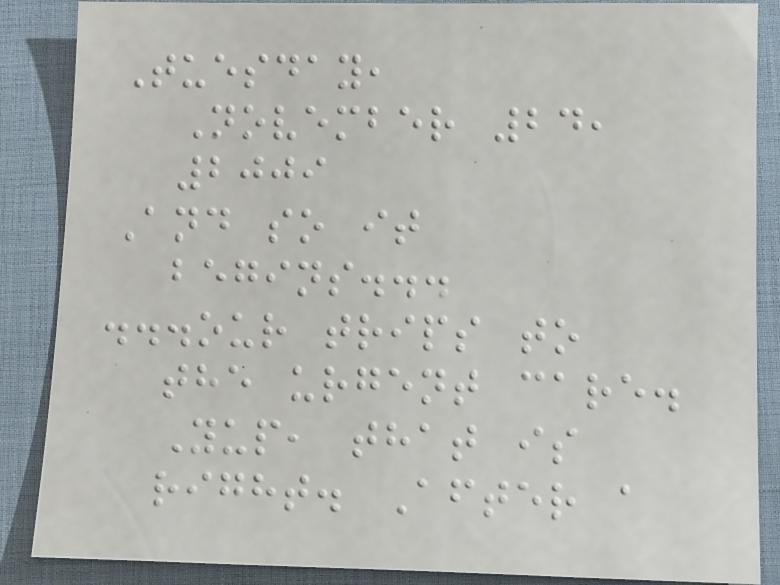Tuesday,
November 24,
2009
And so it
begins...
...our trips to
the urgent care.
Yup, that is
right. After a
